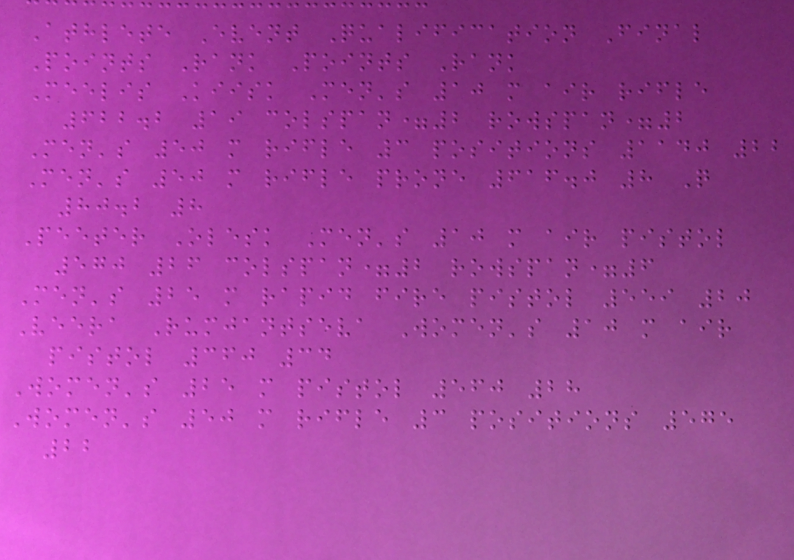Athlete Event Qualification Final
Points Rank Points Rank
Meelis Kiisk Men's 10 m air rifle
622.2 19 colspan=2 rowspan=2
Men's 50 m rifle 3 positions 1140 22
Men's 50 m rifle prone 616.0 8 Q
80.2 8
Peeter Olesk Men's 10 m air pistol
570 26 colspan=2 rowspan=6
Men's 25 m rapid fire pistol 559 20
Veera Rumjantseva Women's 10 m air
pistol 360 34
Women's 25 m pistol 560 28
Women's 50 m rifle 3 positions 575
22
